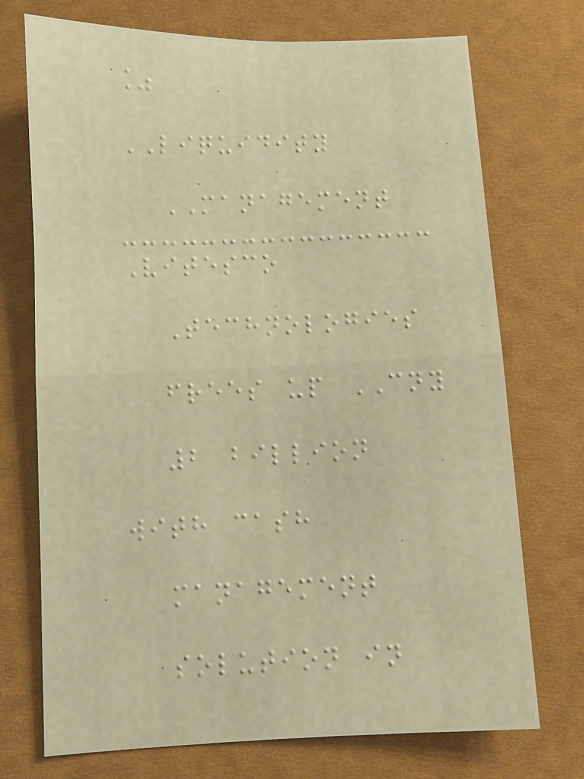%
LIQUIDITY
MANAGEMENT
Vitesco
Technologies
frees up CNY
2 billion
with cash
management
solution in
